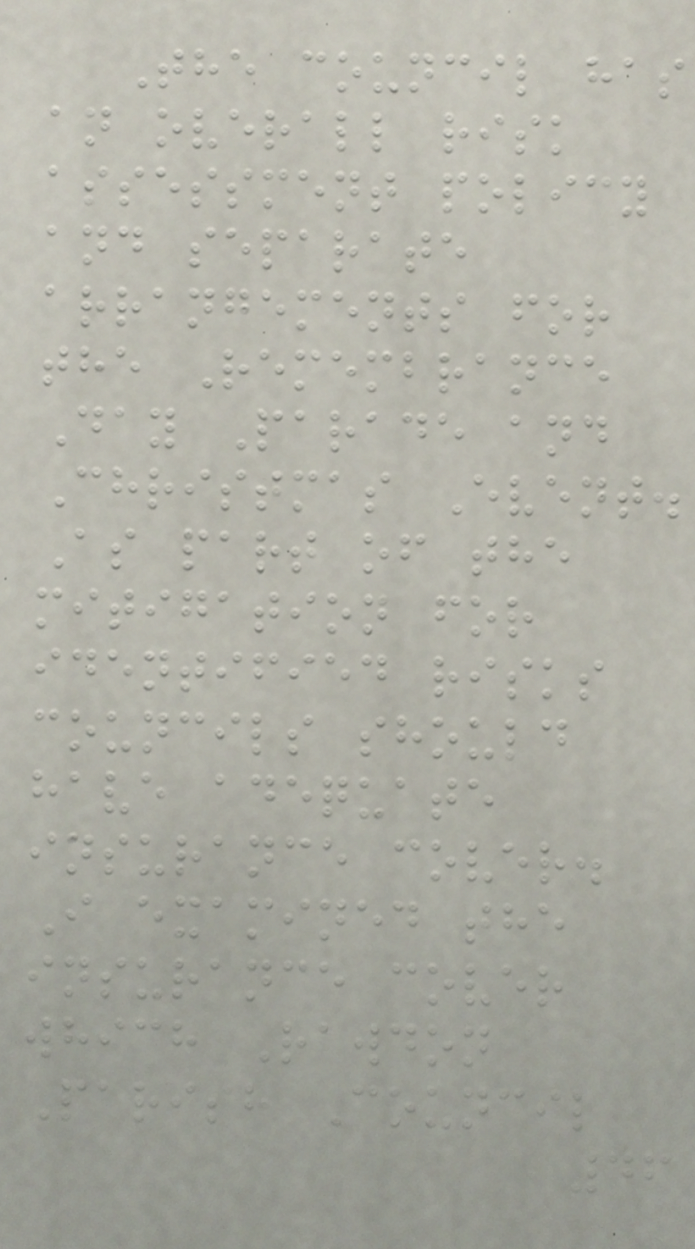The council has
an overall risk
assessment policy
and separate
arrangements for
the Remembrance
Day Parade and
Christmas Event.
As part of the
mitigation for
identified risks
councils should
have adequate
insurance cover.
I examined the
insurance cover
which Rawdon
Parish Council
46
